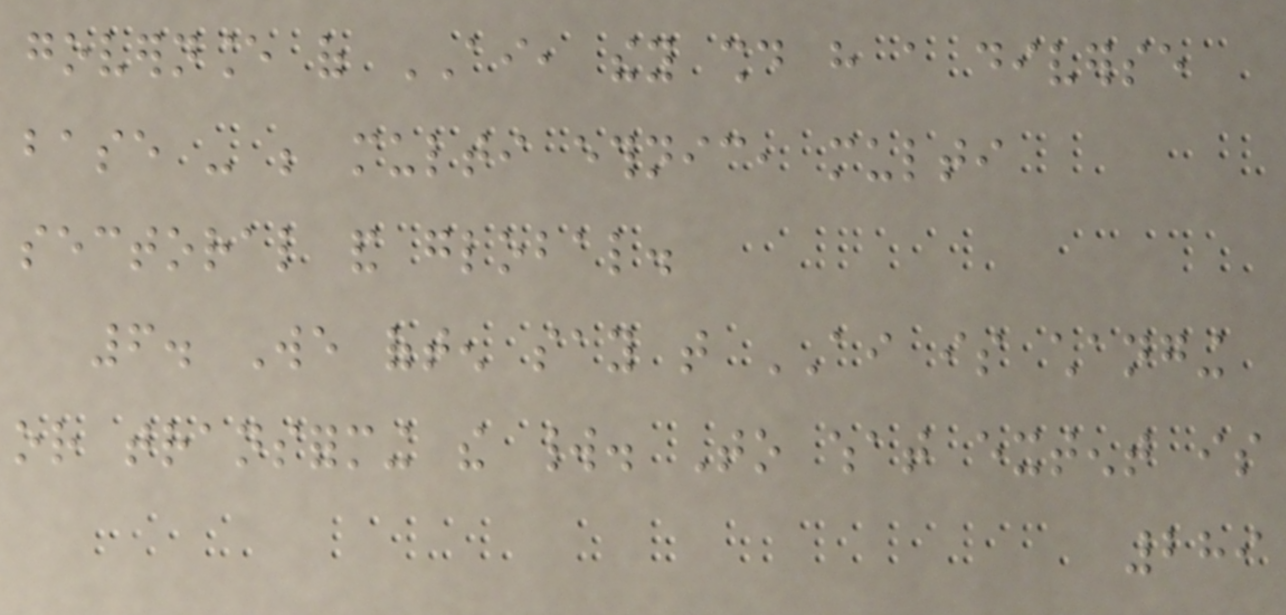governance of AI, they should have a diverse
base - be multi ethnic, multi
sectoral and global.
6. We often say that AI is changing
or transforming the world. To what extent is
289
